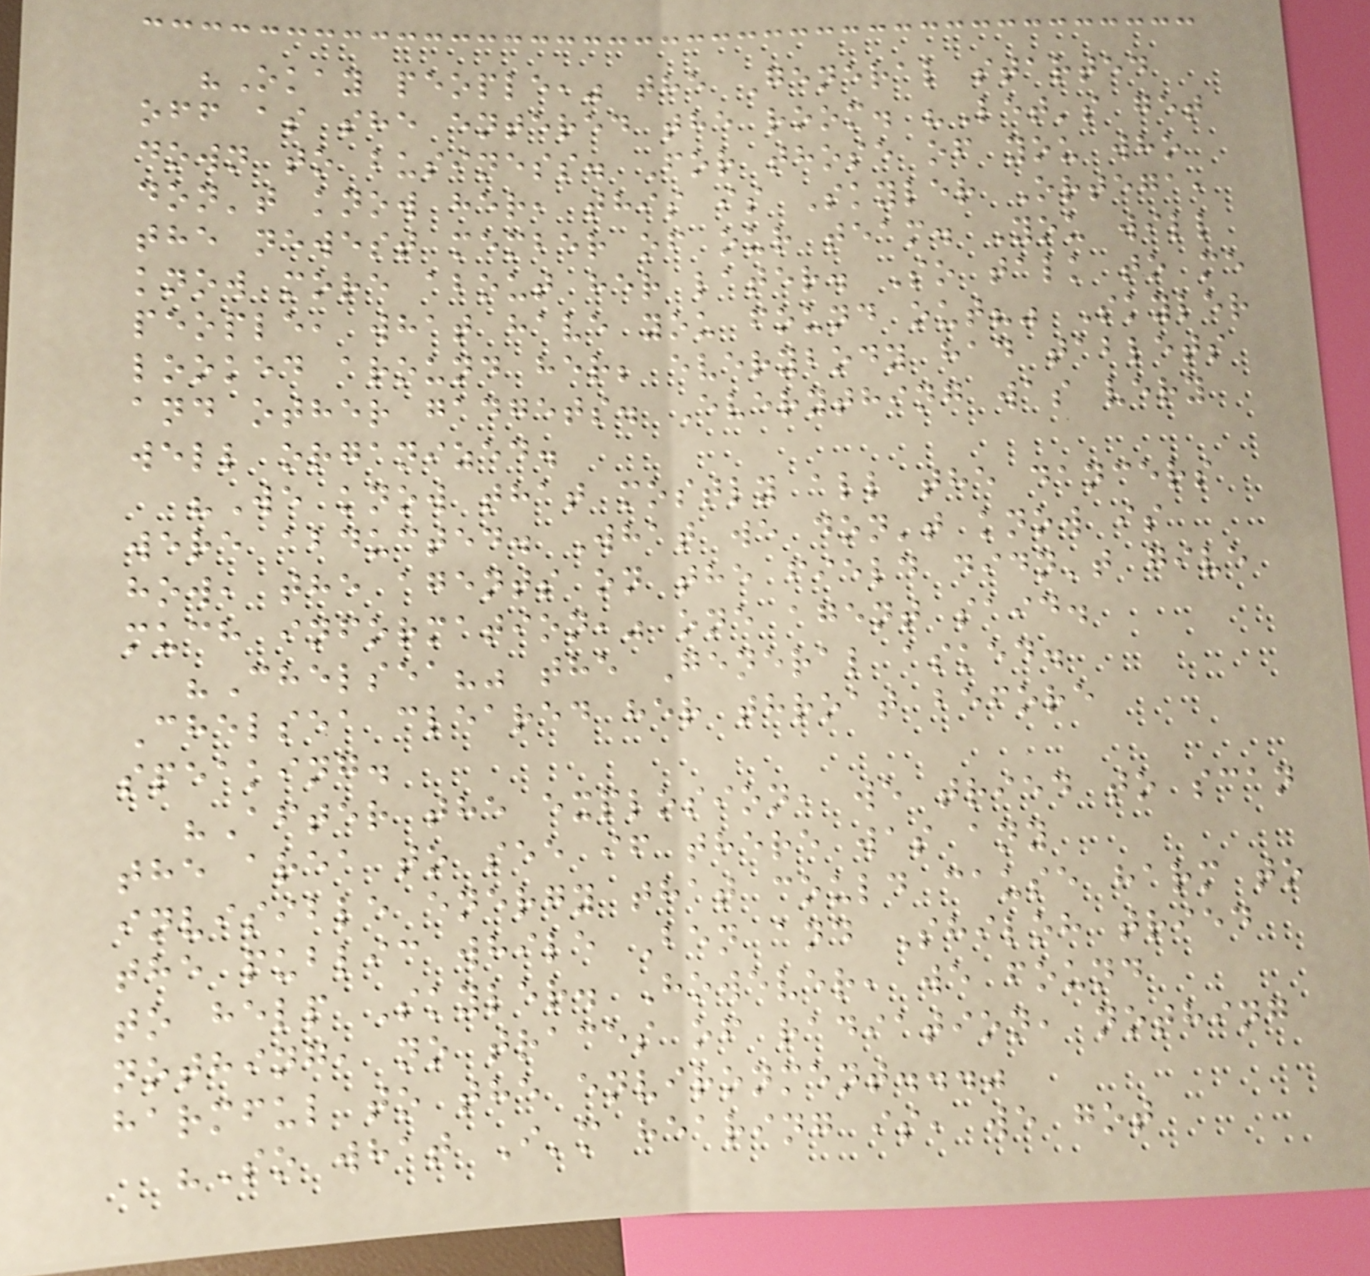"Okay people," the General started
off as she entered the room. "Let's get
down to business. For those of you who
don't know her, this is Skyler Ortega,
the newest member of our team. You will
know more about her later. So talk to me
people, what have you found out?" Skyler
looked around her; everybody had tablets
and other gadgets. Everything was very
well organized.
"We know that mostly all the dancers
were abducted. What we don't know is
how, the agents on the field didn't give
much information," one agent said.
"Chelsea?" the General asked.
Chelsea cleared her throat before
speaking.
"After the explosion, we tried to scan
the area to see if there was any
invisible energy that could cause harm to
the public while Ben and Shiloh tried
to help Skyler. However, we found
nothing, no traces of radiation, nothing
harmful to the environment..."
"So what I'm hearing is, we got
